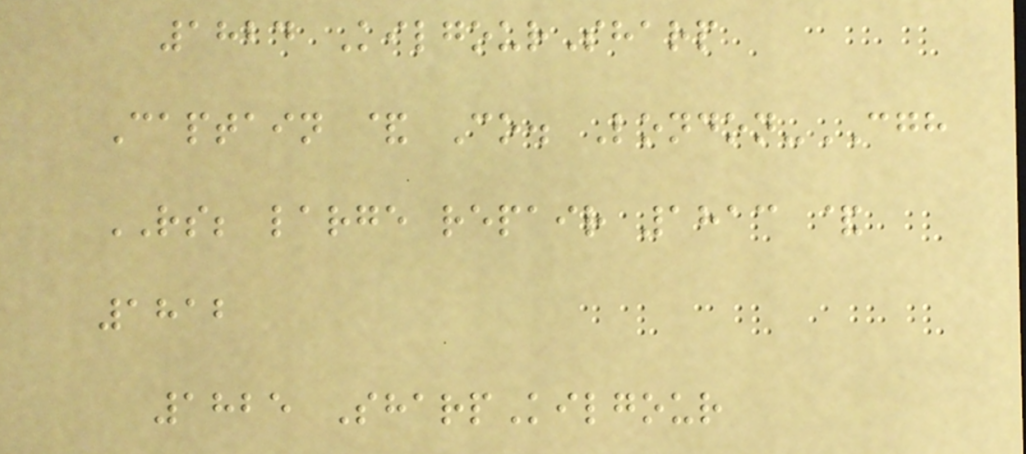1824 KilgourSharp
Captain & Co. London-CGH
RS; large repair 1813 &
1812
1825 SharpKilgour
